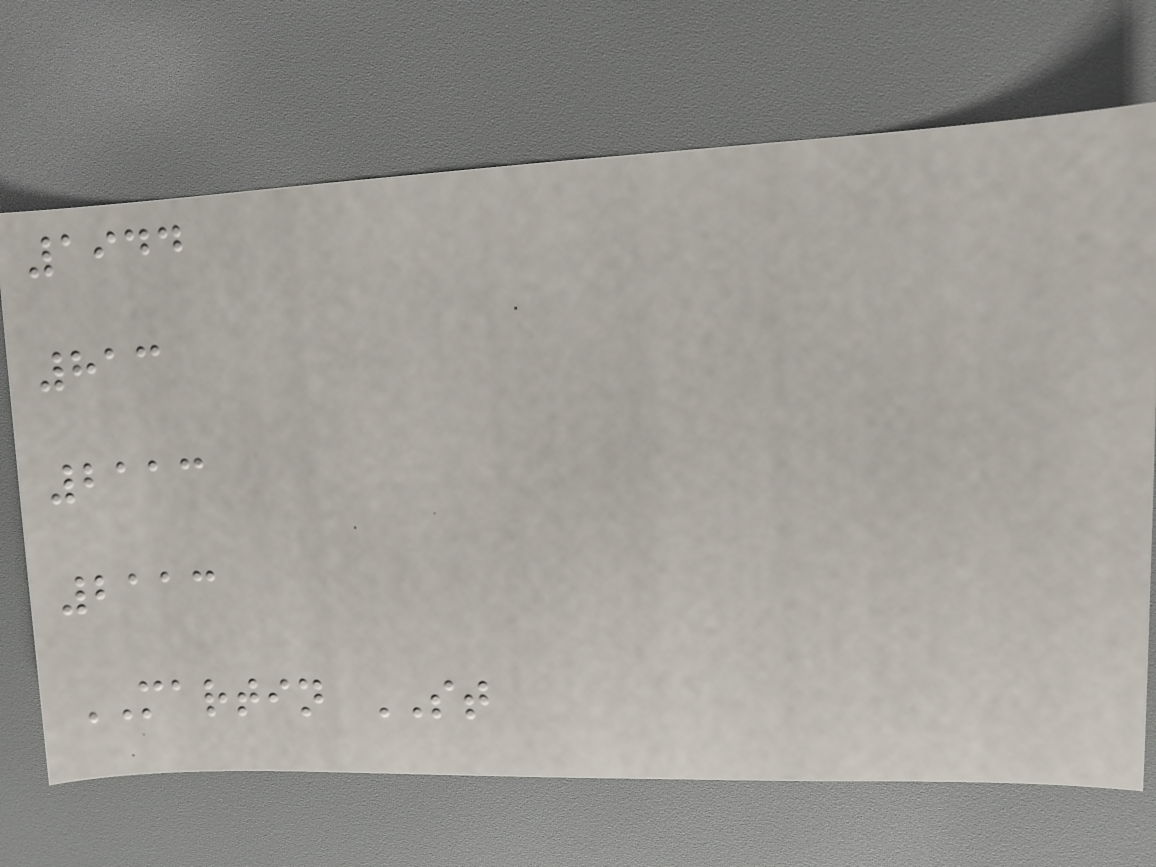1944
813
2113
2113
MARTIN ST
